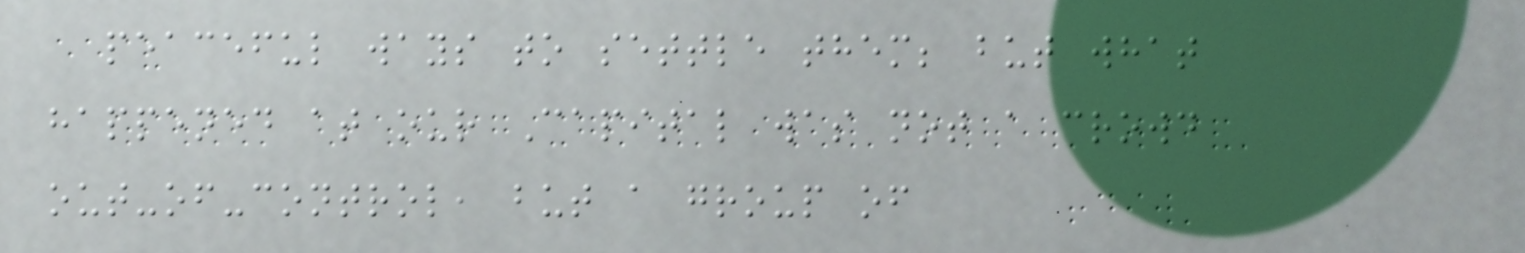peaceful ways to settle them; but what
happened at our Capital was not a crowd
out-of-control, but a group of
